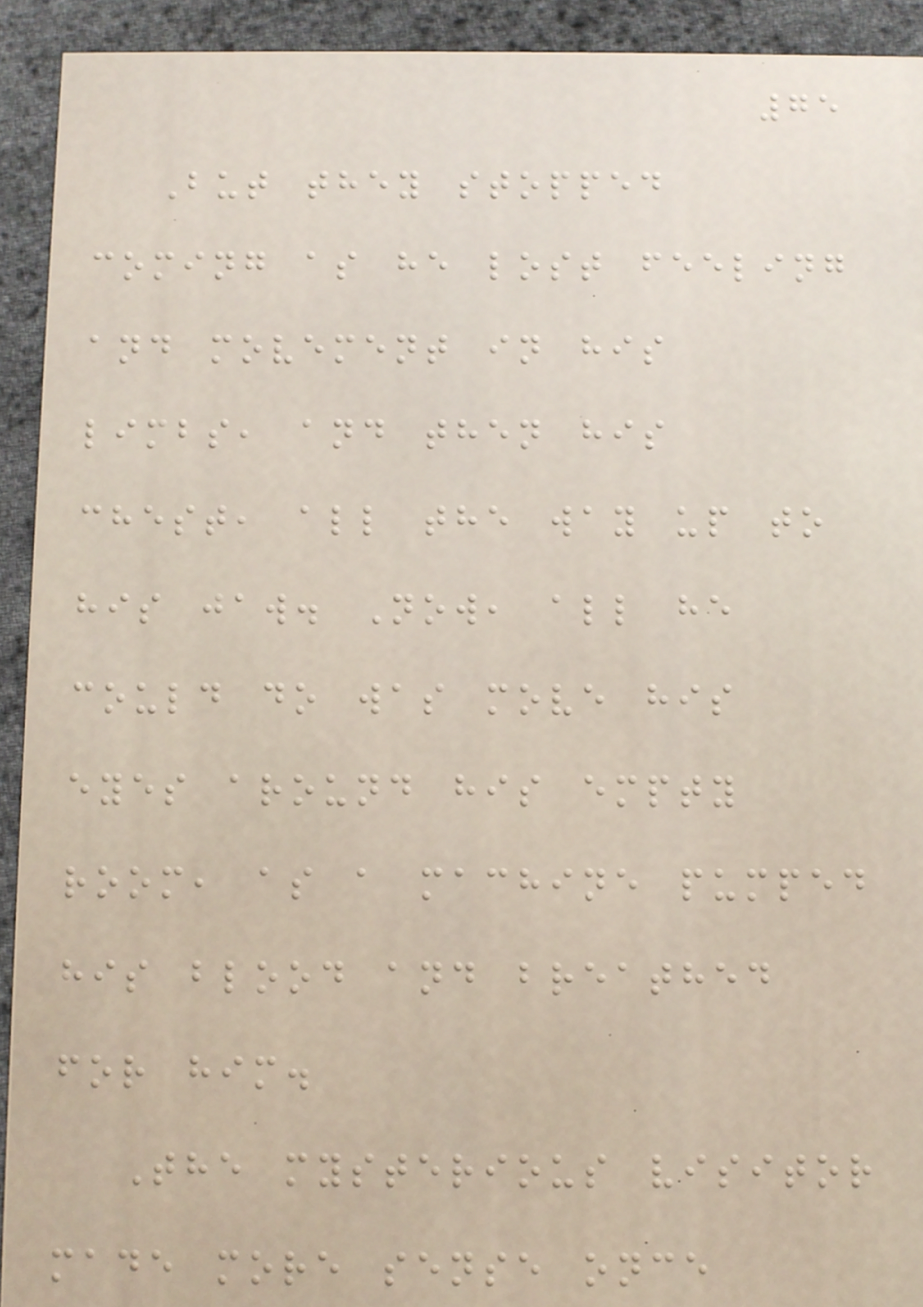75
But they stopped
coming as he lost feeling
and movement in his
limbs, and then his
chest, all the way up to
his jaw. Now, all he
could do was move his
eyes around his empty
room, as a machine pumped
his blood and breathed
for him.
The mysterious visitor
made more sense once
